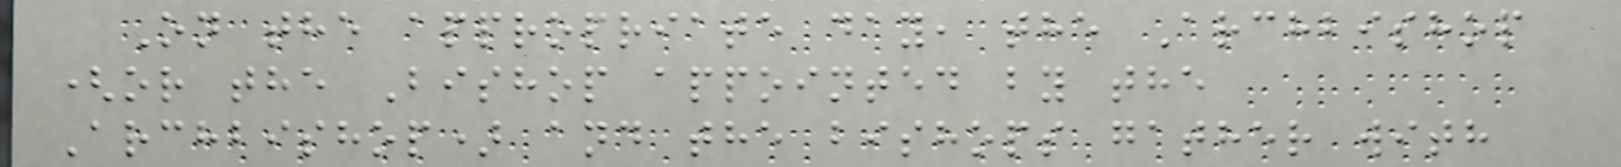On the appropriate day, the Archbishop
(or the Bishop appointed by the
Archbishop) and the bishops gather with
